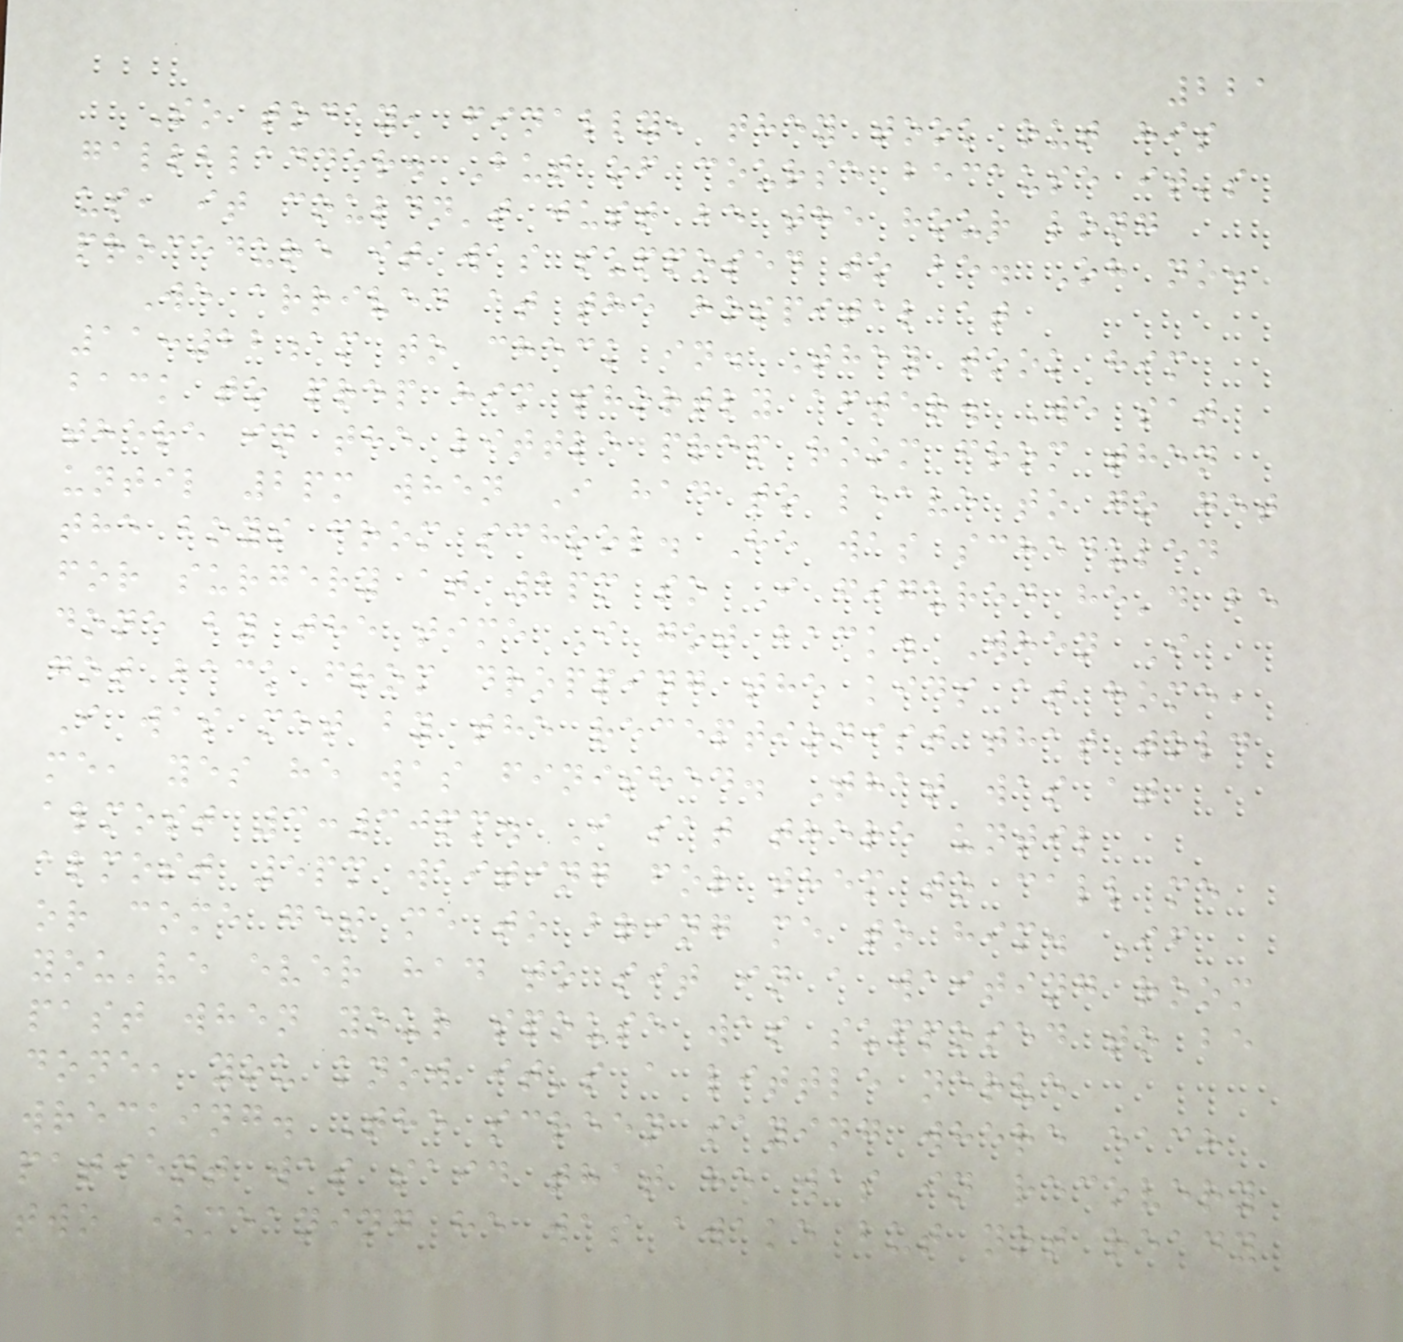221
So today, finally, they took out his
gallbladder. But of course because it's
us, it couldn't just be the hour long
procedure it was supposed to be. Oh no.
We arrived at the hospital at
11:22am to check in. They took him
back to prep him shortly after. We sat
there in the little prep room from then
until 2pm when I had to leave to go get
the boys from school. He was scheduled
for surgery at 2pm so I figured he'd be
done by the time I got back. When I
got back from dropping the kids at home,
I was met by the receptionist that told
me, yes he was finished. That was at
almost 3:30pm. I sat there until
almost 5pm waiting for them to call me
or come get me to bring me to him. If
you've ever had to sit in a waiting room
past when your spouse was supposed to be
done, you know it's a little nerve
wrecking. The screen saying where each
patient was said that he was in recovery
two (meaning he was awake but not ready
